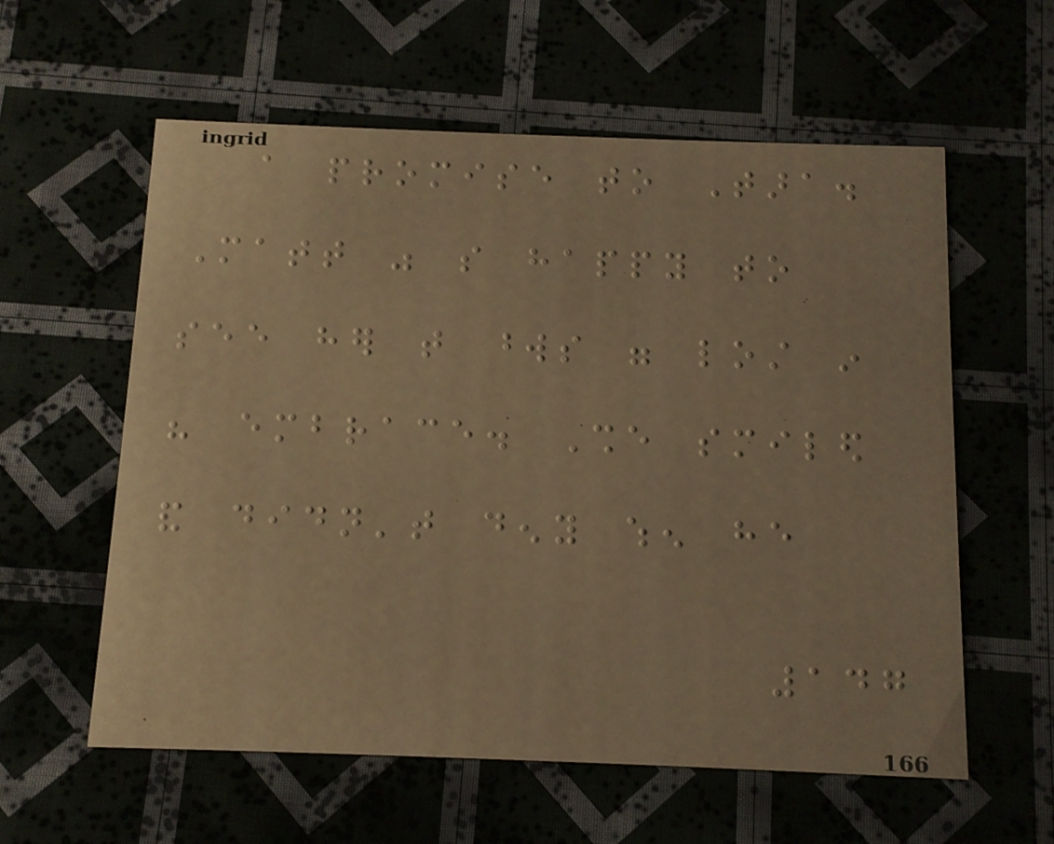a promise to Tara.
Matt was so happy to
see her that words were lost in
his embrace. She smiled
and didn't deny when he
147
